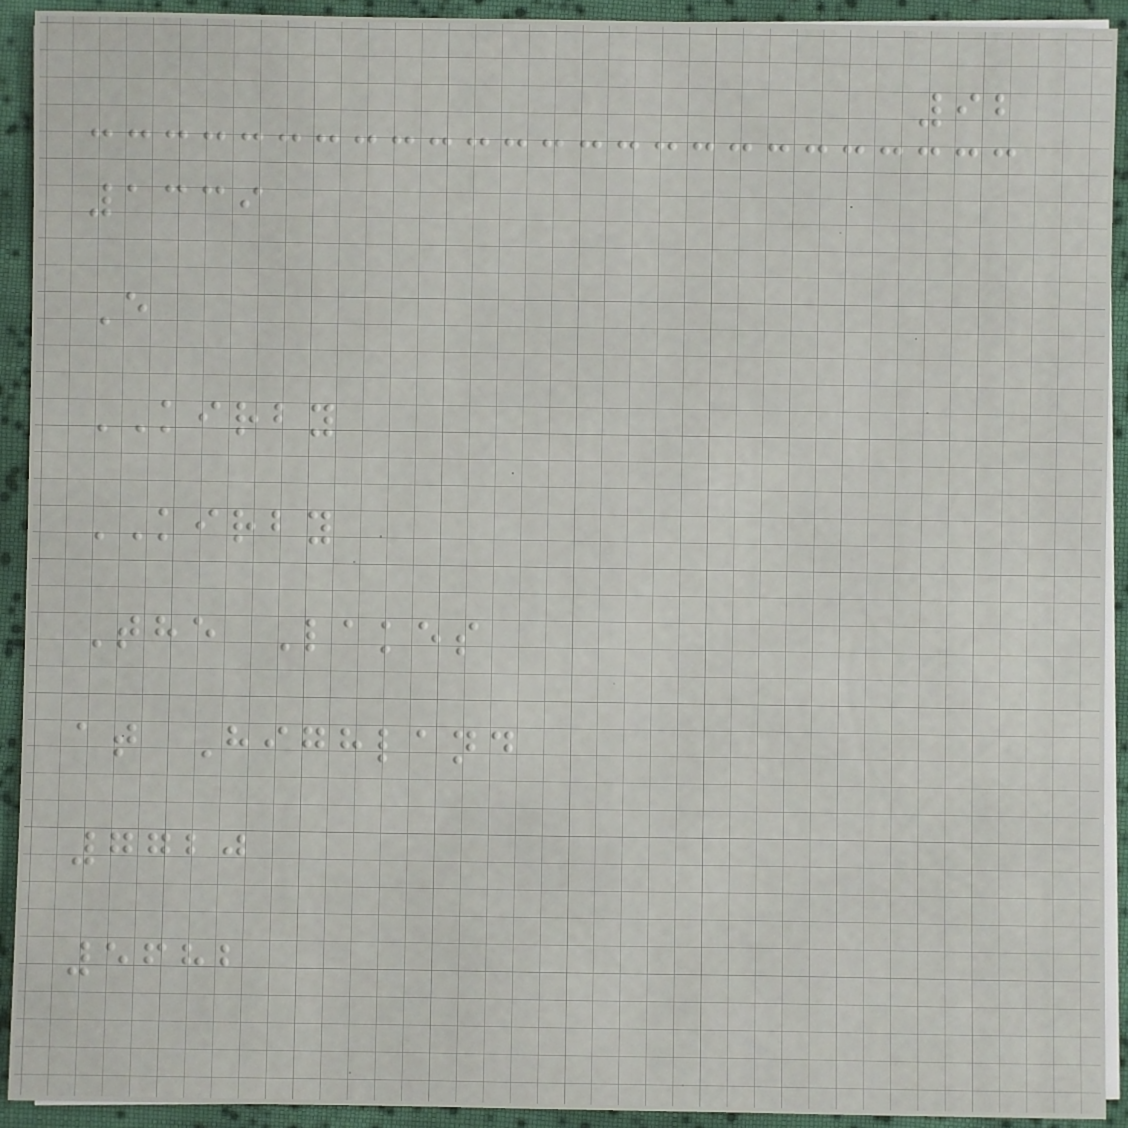92
1339
E
KIRBY
KIRBY
The Lakes
at Highland
7720
5682
